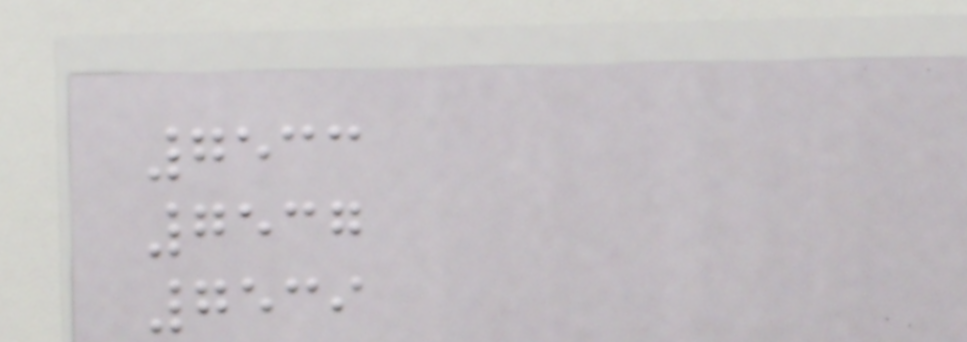7533
7537
7539
